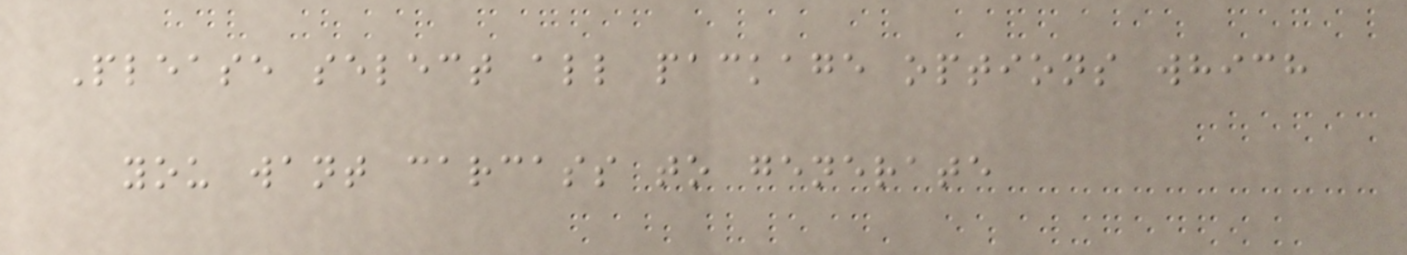Please select all package options which
you want carcass to generate
